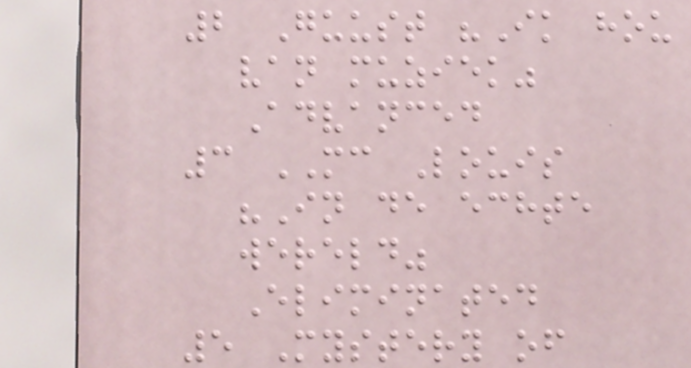2 Guust "Ik hou
van muziek"
Advanced
3 MC Louis
"In de echte
wereld"
Eliminated
5 Mystery of
